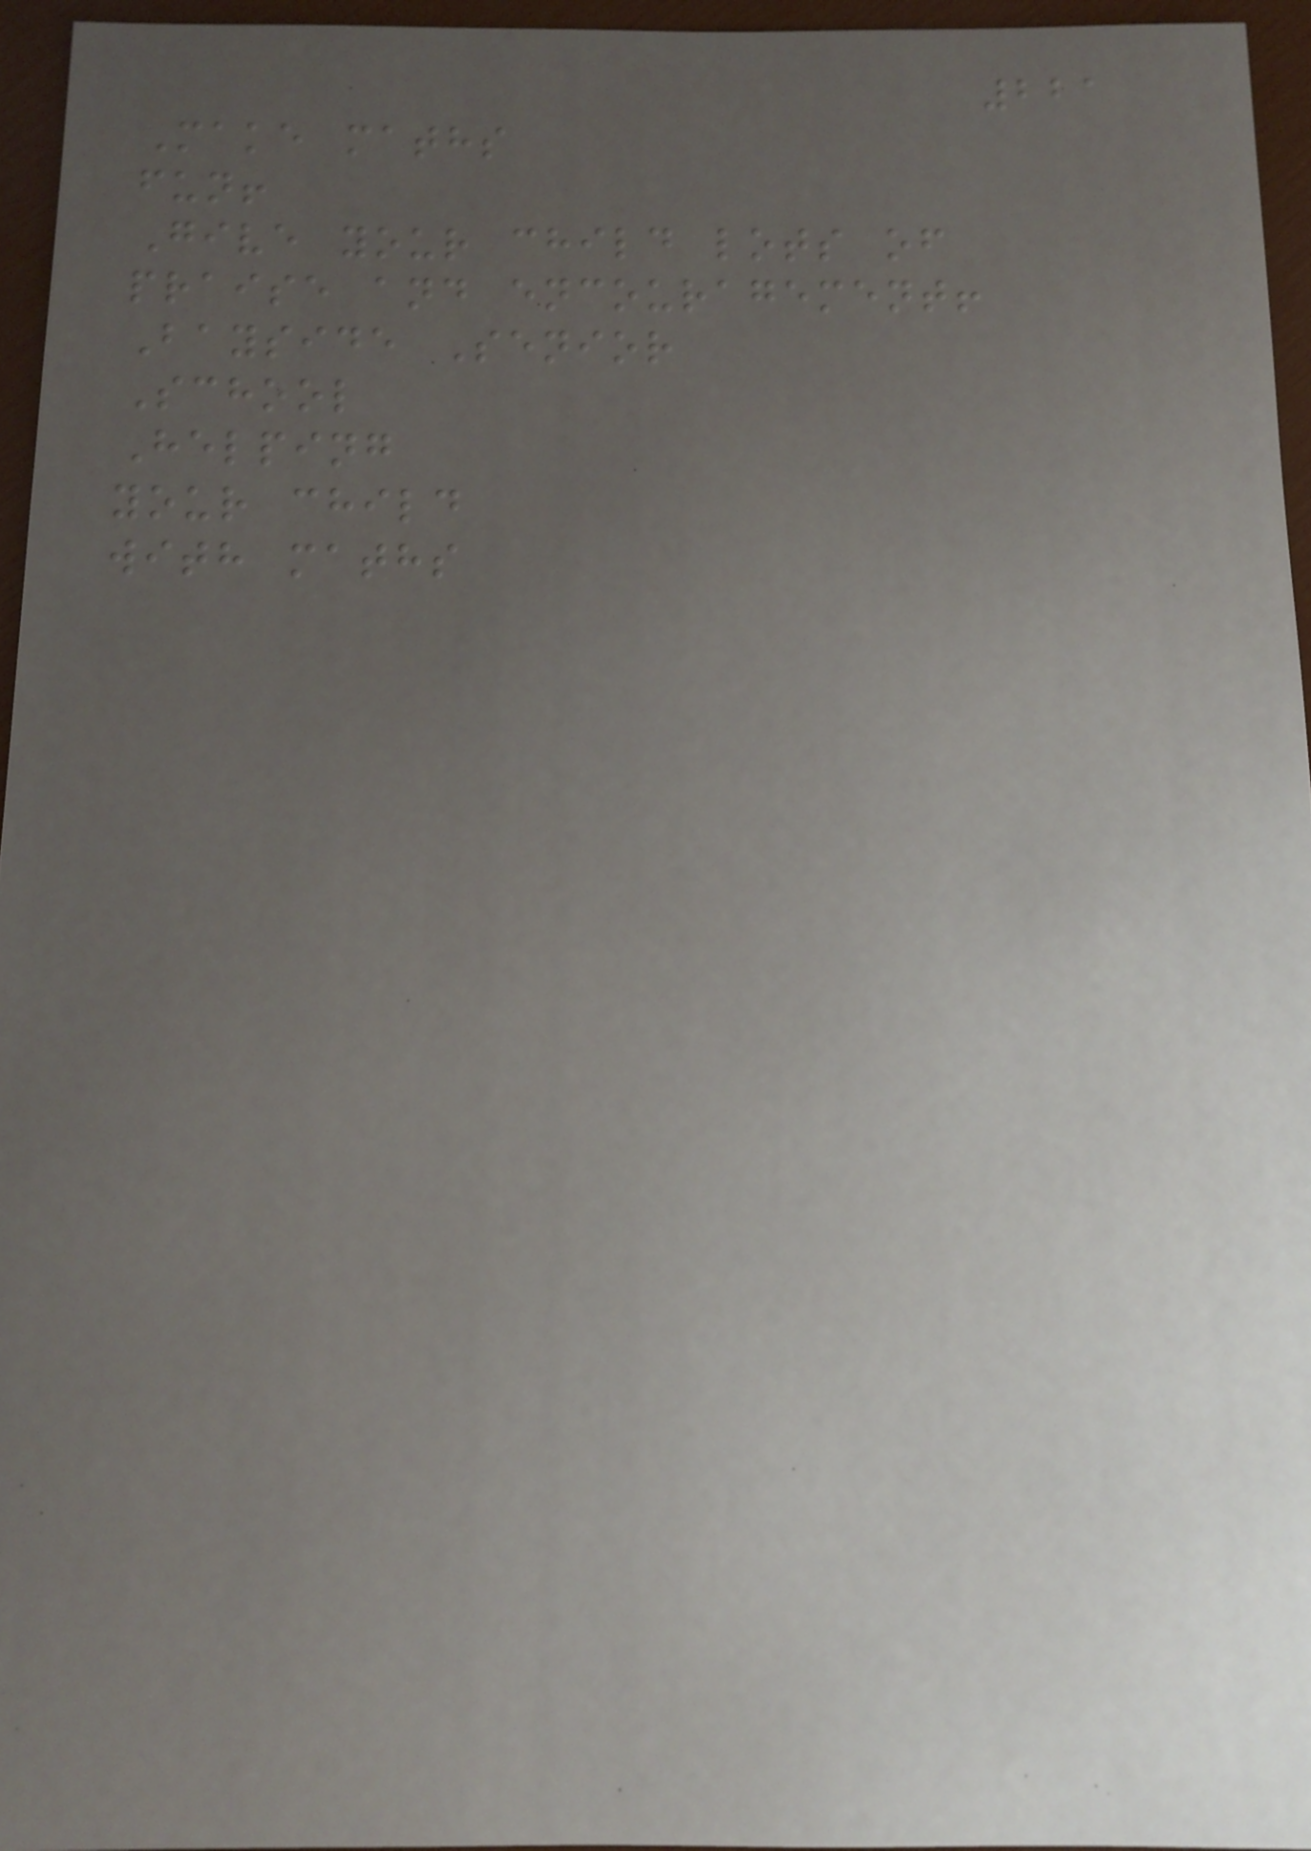221
Make maths
fun!
Give your child lots of
praise and encouragement!
Bayside Senior
School
Helping
your child
with maths
